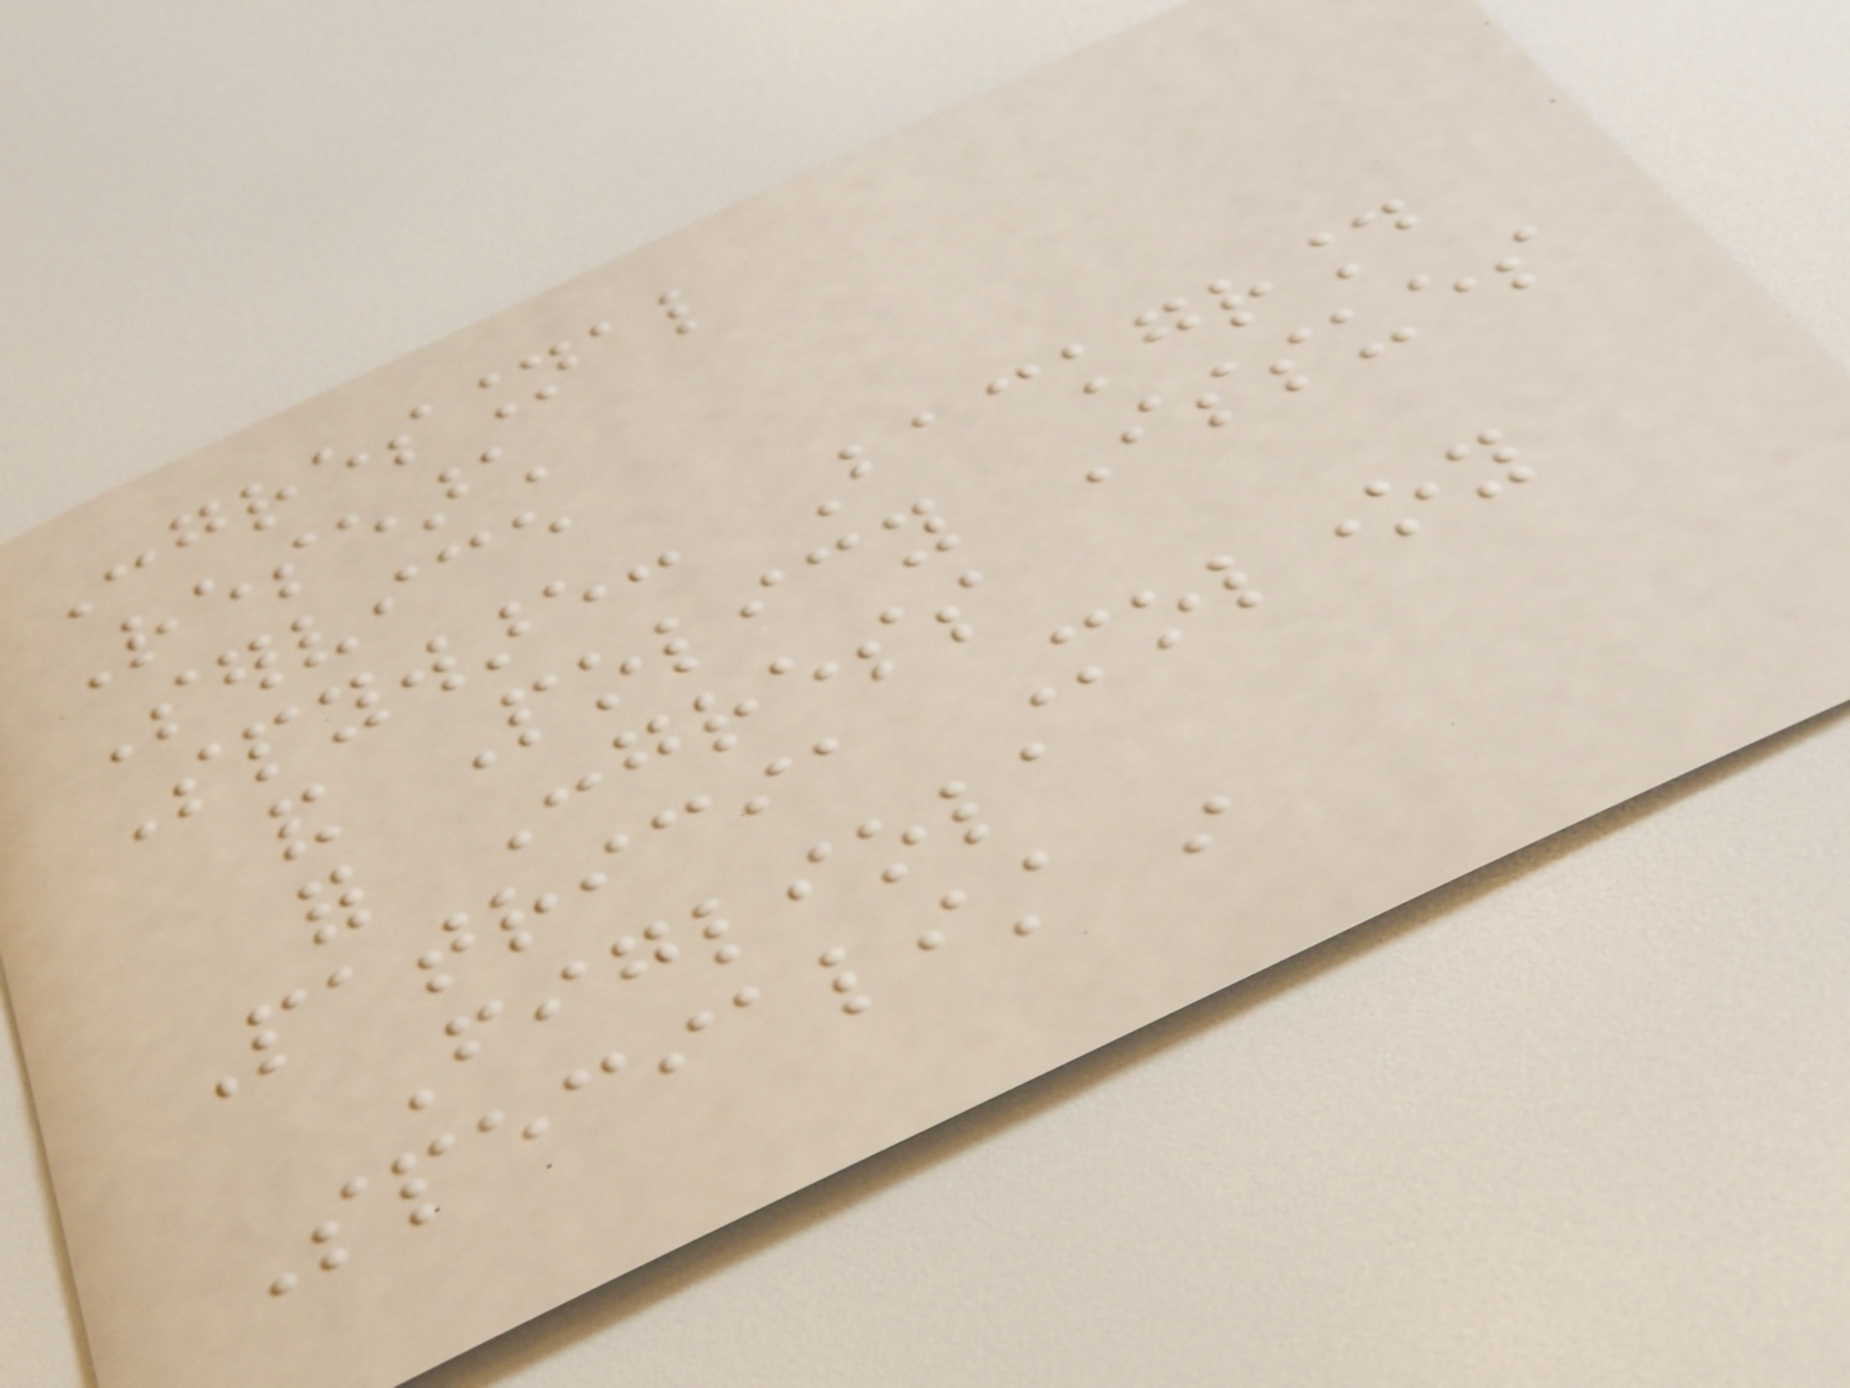Congressional
Research
Service
Spyware: Background
and Policy Issues
for Congress
Patricia Moloney
Figliola
Specialist in
